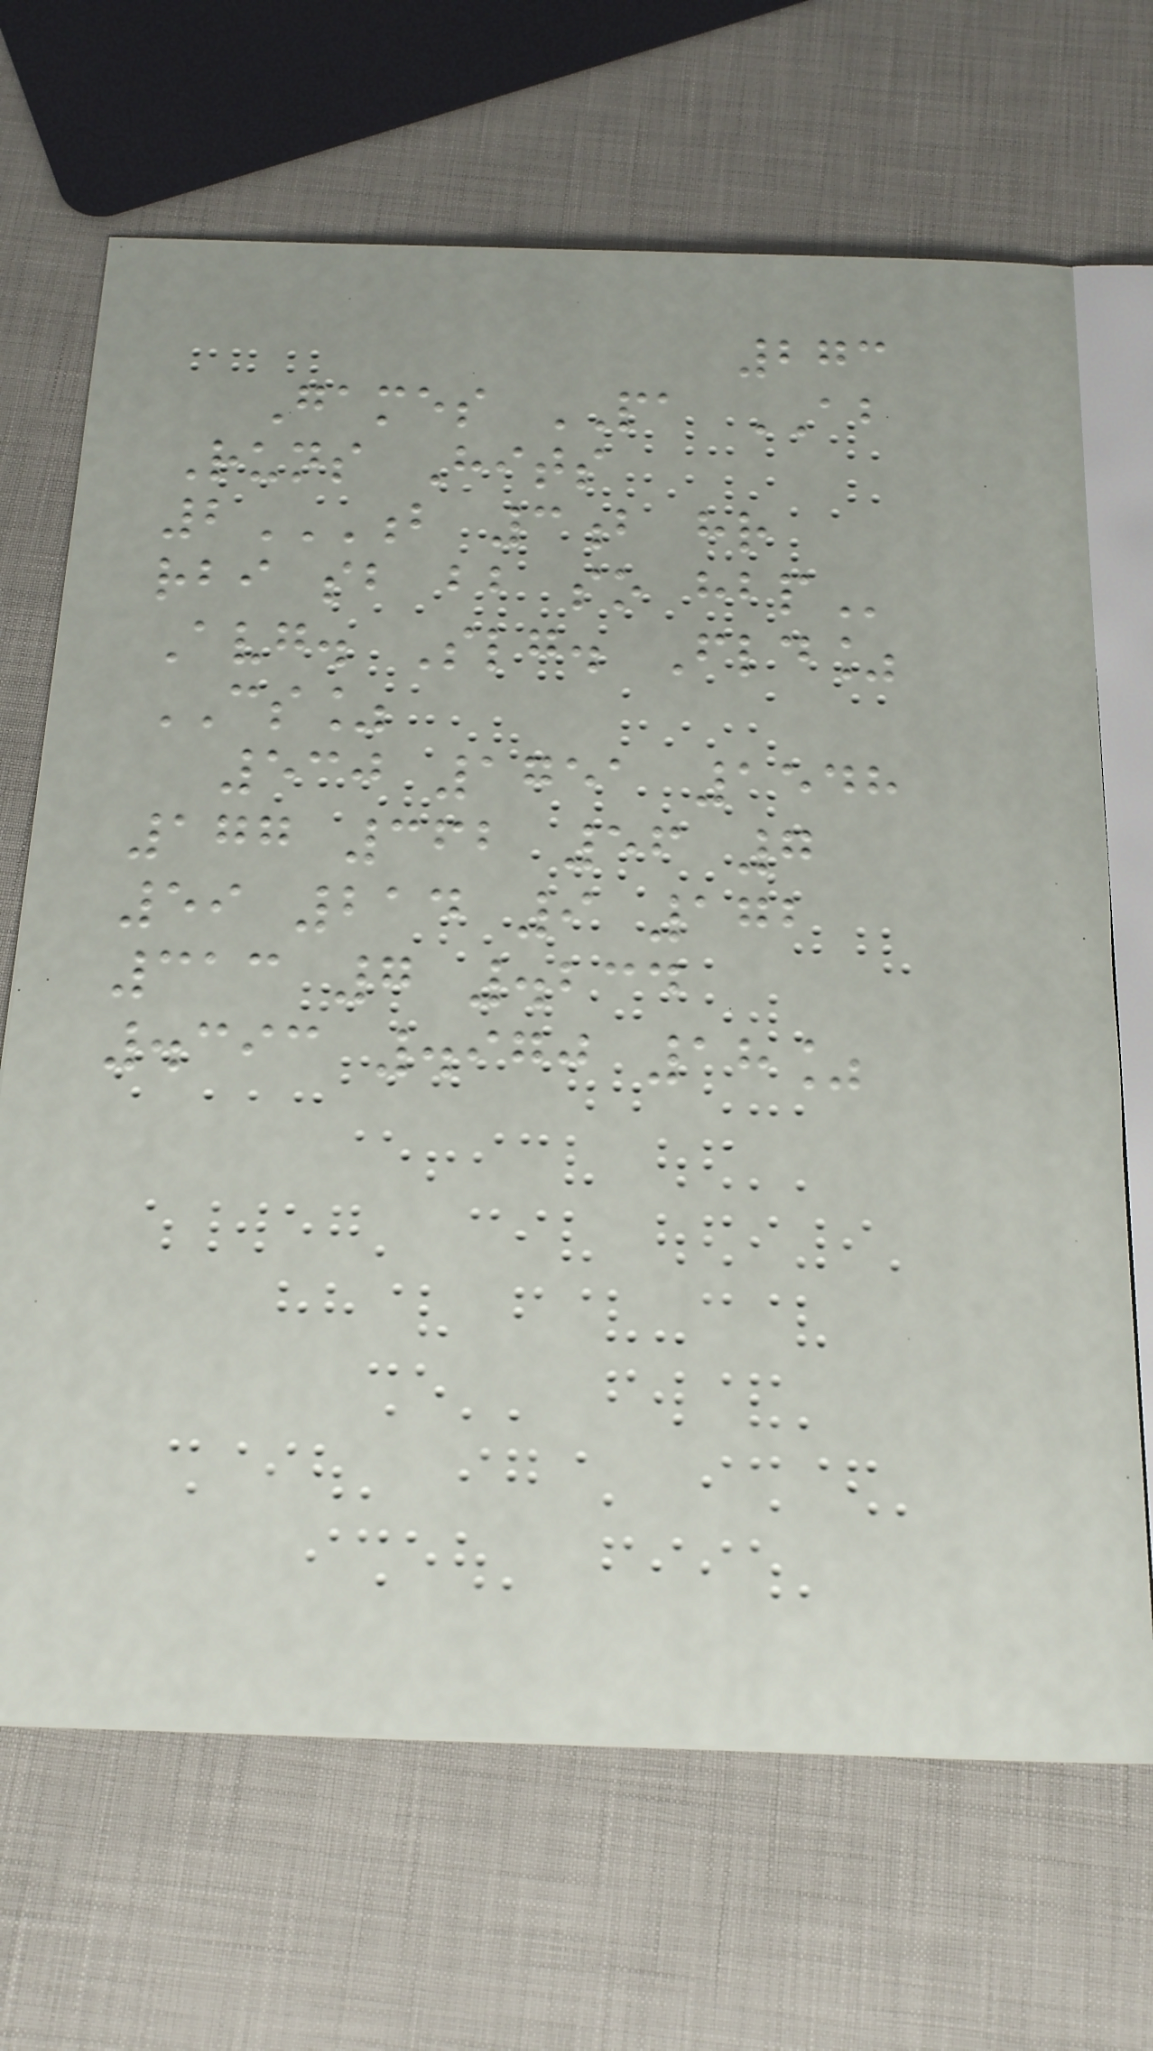273
Games PA AB
Runs Hits
2B 3B HR
RBI SB BB SO HBP
Avg. Slg. Fld%
CS%
530 1751 1548
177 362 56 7
59 214 9 172
313 7 .234
.393 .970 18%
